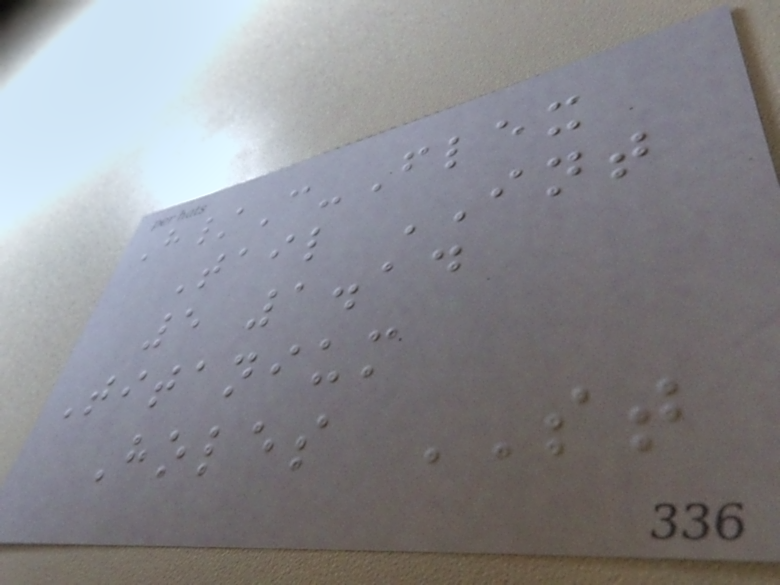H/C-Flex
Tail INT
5 1.14
Titanium
Holes ST
